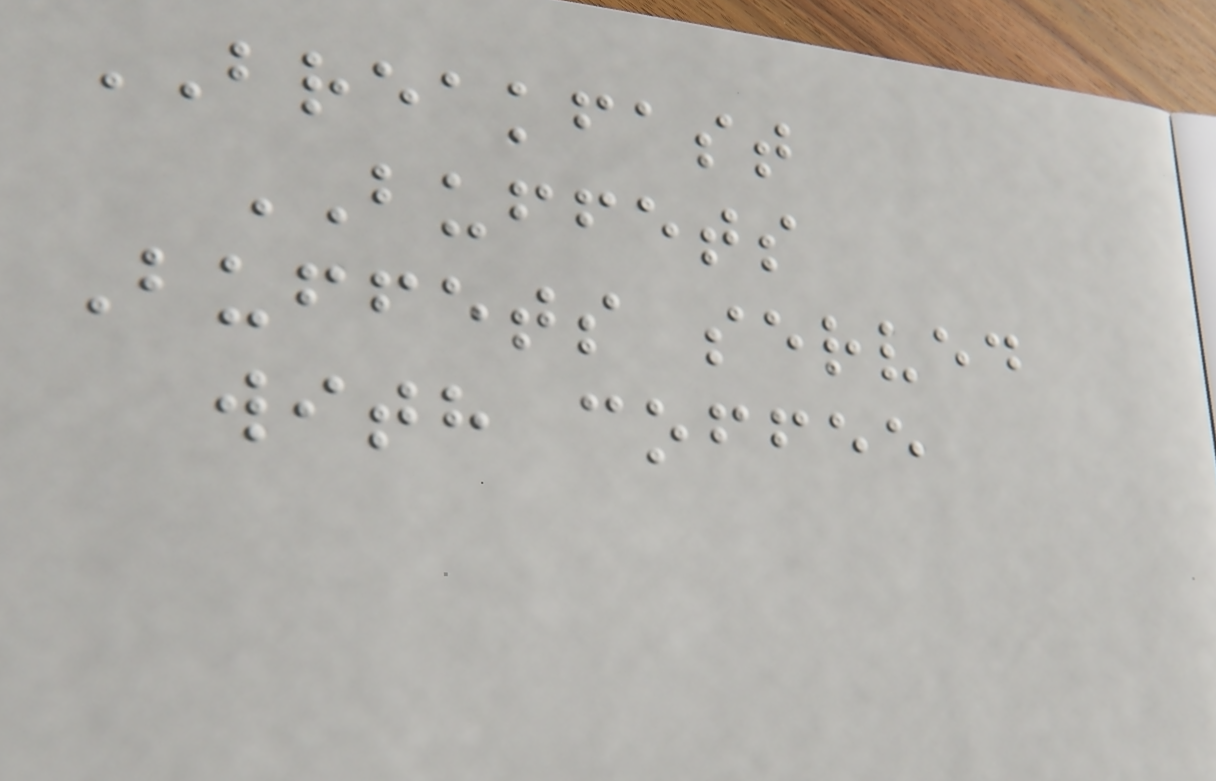BREAKFAST
BUFFETS
Buffets served
with coffee
